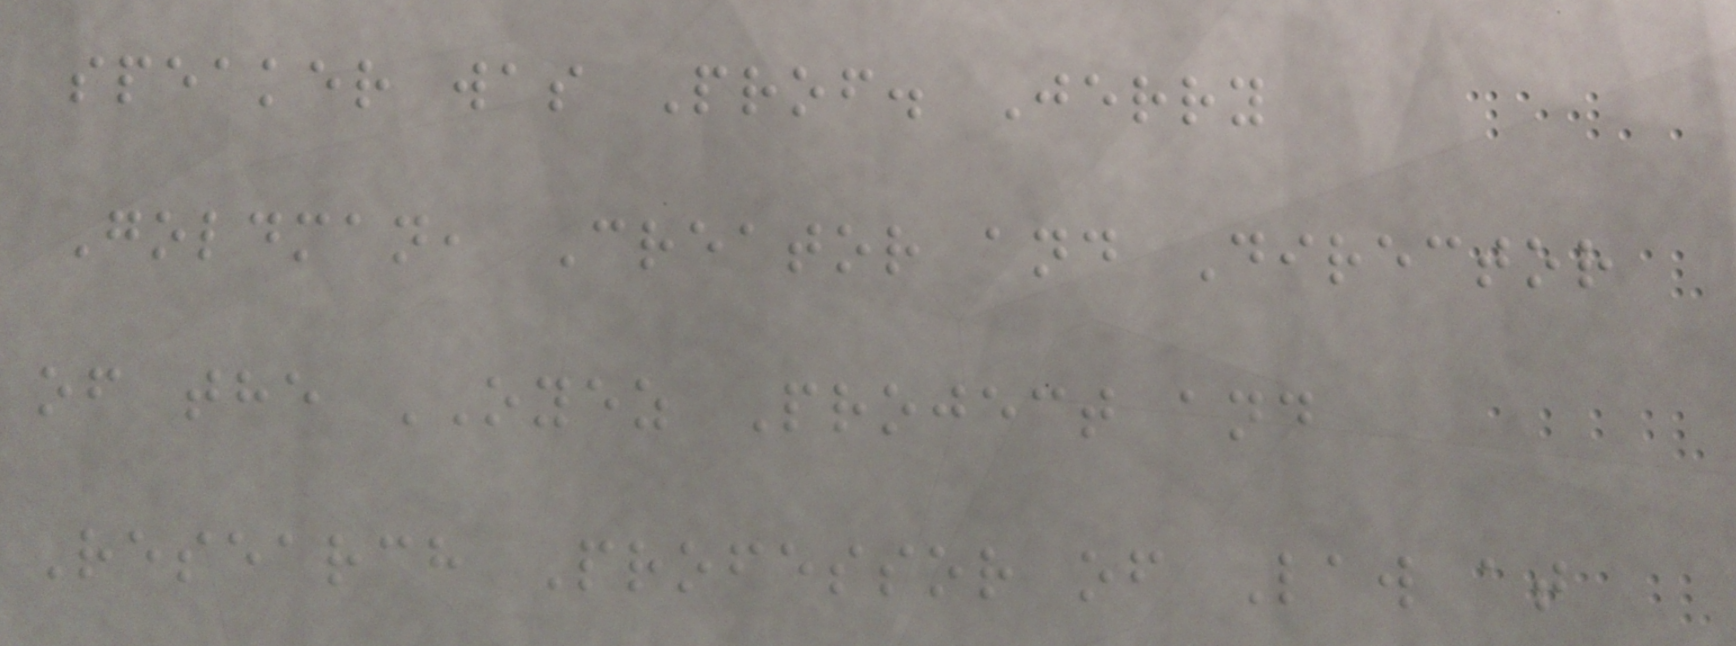speaker was Prof. Jerry
Goldman, Creator and Director
of the OYEZ Project and
Research Professor of Law at
